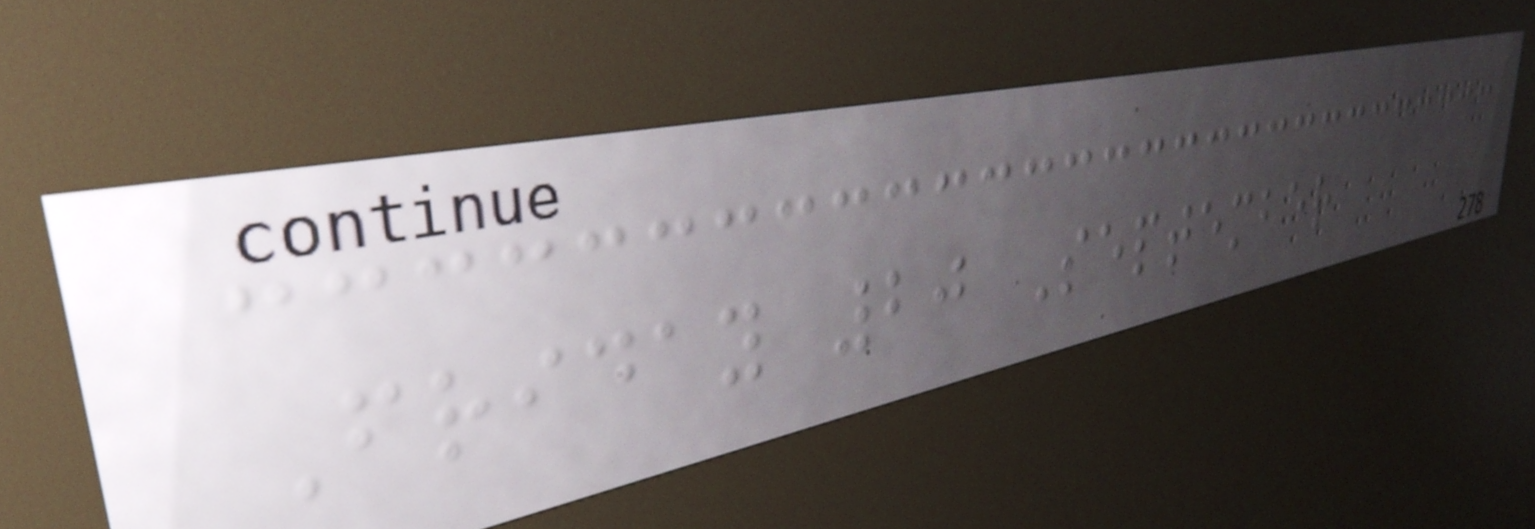Friday 20 September
